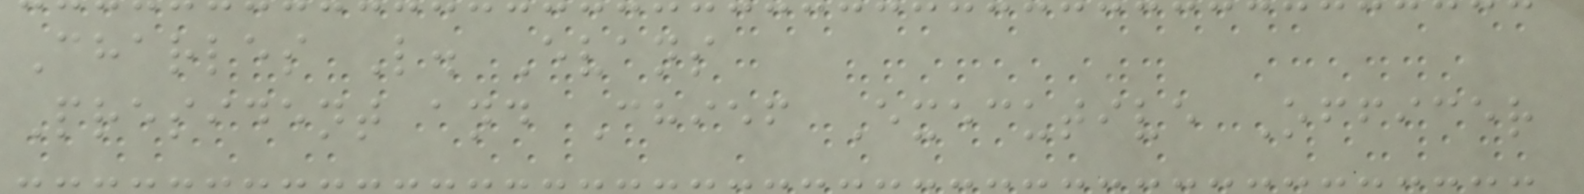Charles L. Evans
President and Chief Executive Officer
